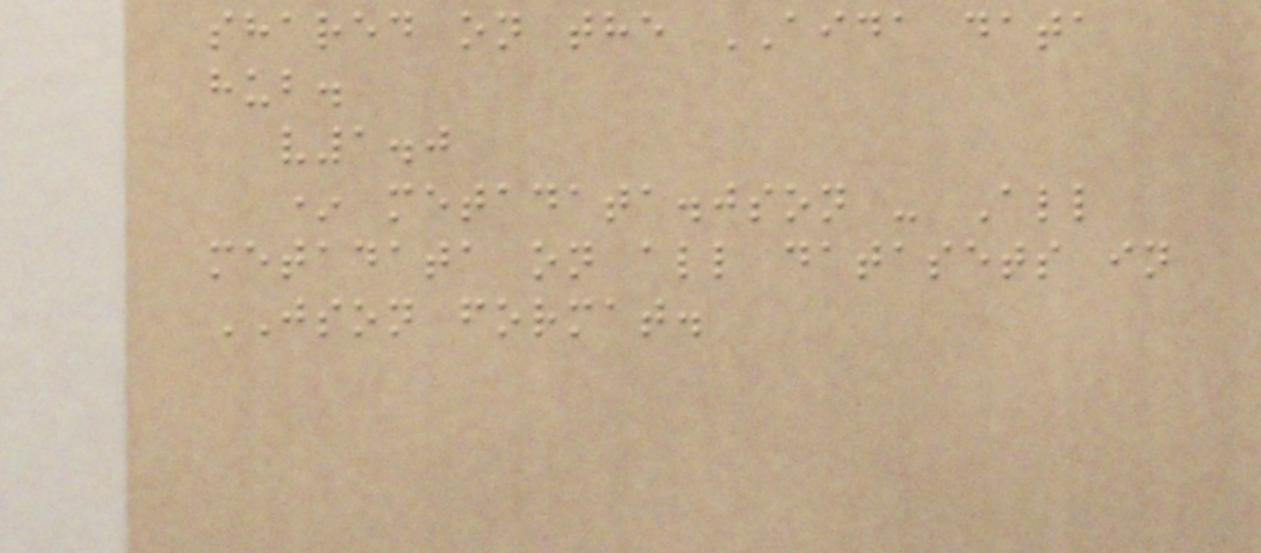shared on the AIDA data
hub.
v1.0
* metadata.json - All
metadata on all datasets in
JSON format.
